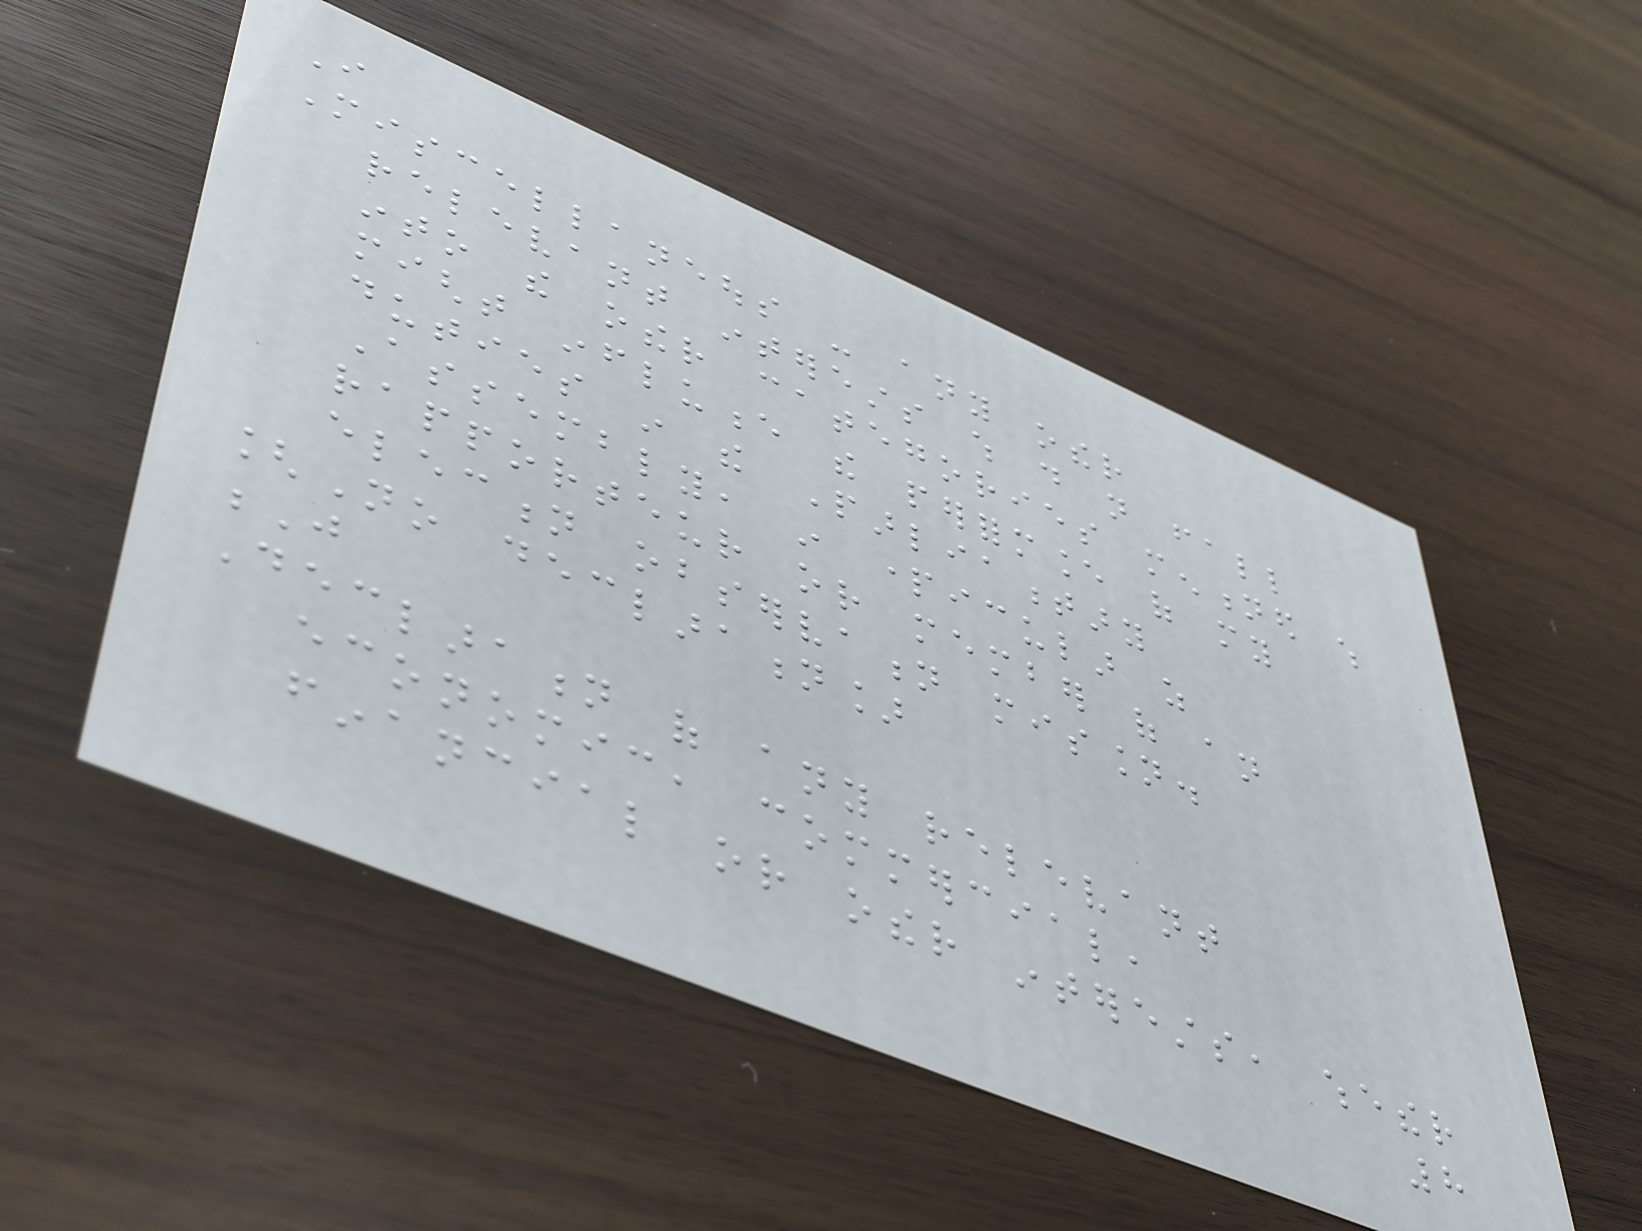I
Miscellaneous - any other
relevant interests which do not fall
into the other categories mentioned which
might influence the performance of my
duties in the Parliamentary
Assembly, in particular as
rapporteur or member of an
election observation mission.
[No declaration]
J
Declaration of any relevant
economic, commercial,
financial or other interests, whether
8
